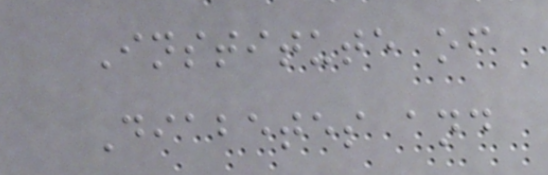Institute of
Diabetes and
